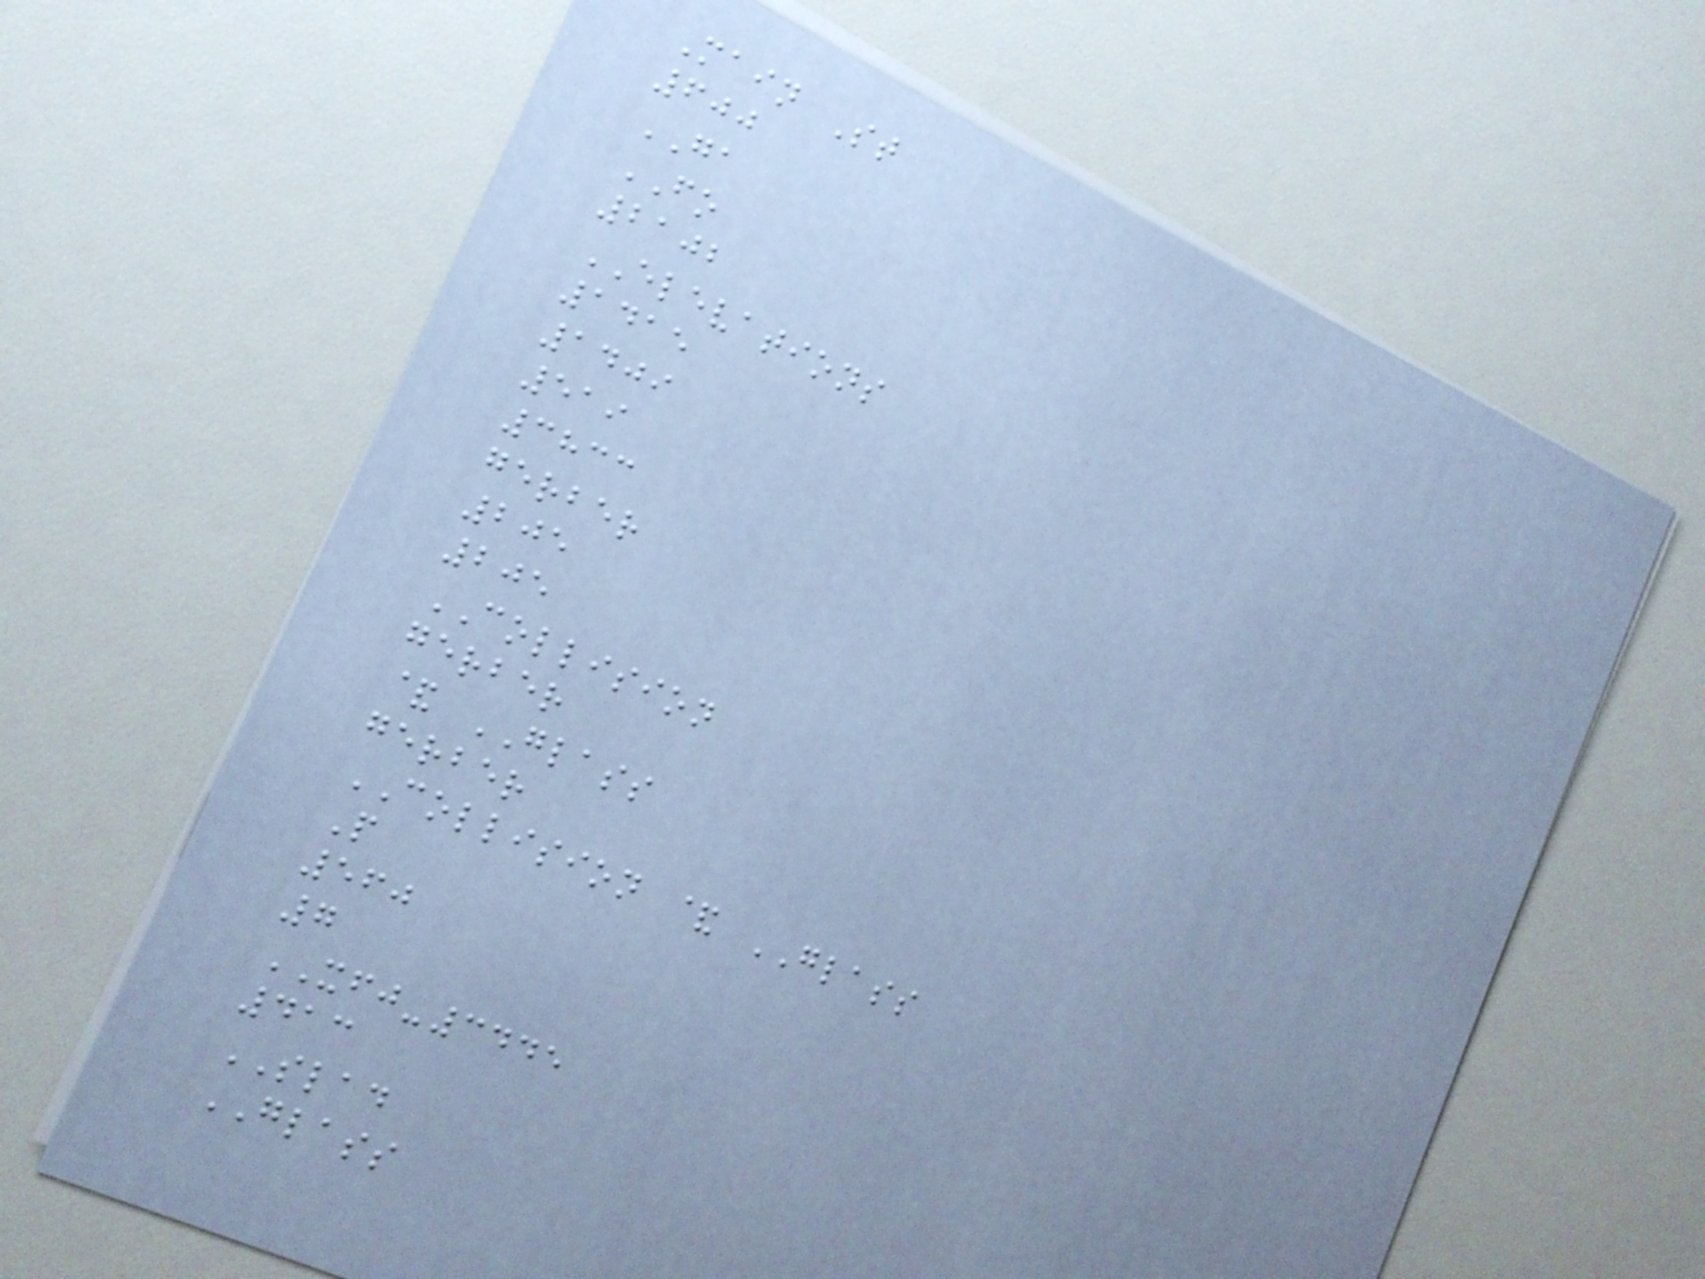Main St
600
GA
FO
2102
ELEVATIONS
1415
1409
519
3833
gerber
205
205
COLLISION
gerber
& GLASS
gerber
COLLISION & GLASS
P
560
7
XFJ-3445
413
SLAD
GLASS
